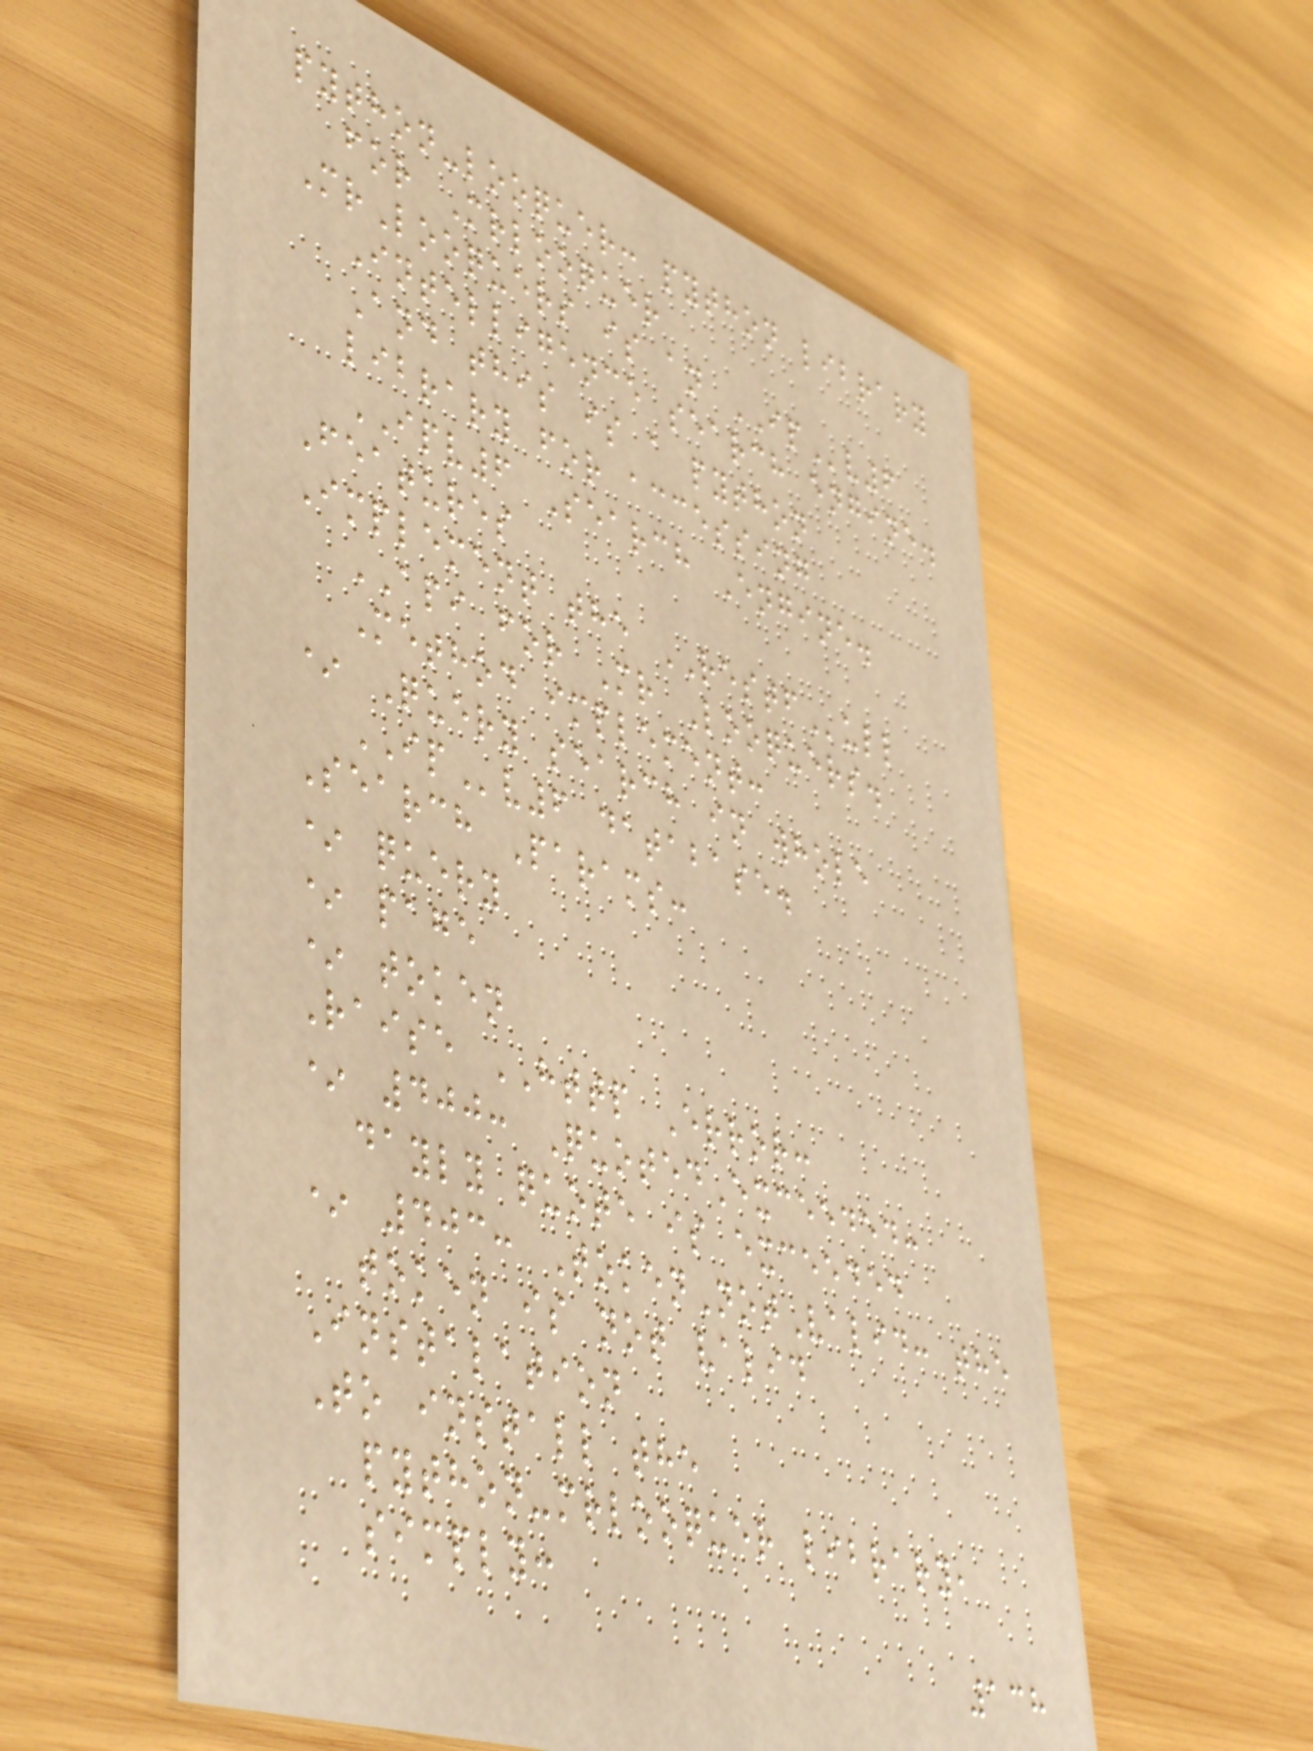python-looquer: python library
for Mrlooquer
MrLooquers is an IPv6
Intelligence search engine.
And this is a python
library for accessing
IPV6 Search Engine.
Features
Implement the RESTFull
API for Mr Looquers.
Method implement:
* Query search in whole
IPv6 database.
Search Params:
* query
* page
* token
Raise HTTP Error:
* 400: QuotedExceeded:
dayly quote is exceeded
* 403: TokenNotValid: the
token is not valid
Instalation
To install the
python-mrlooquer library,
simply:
138
